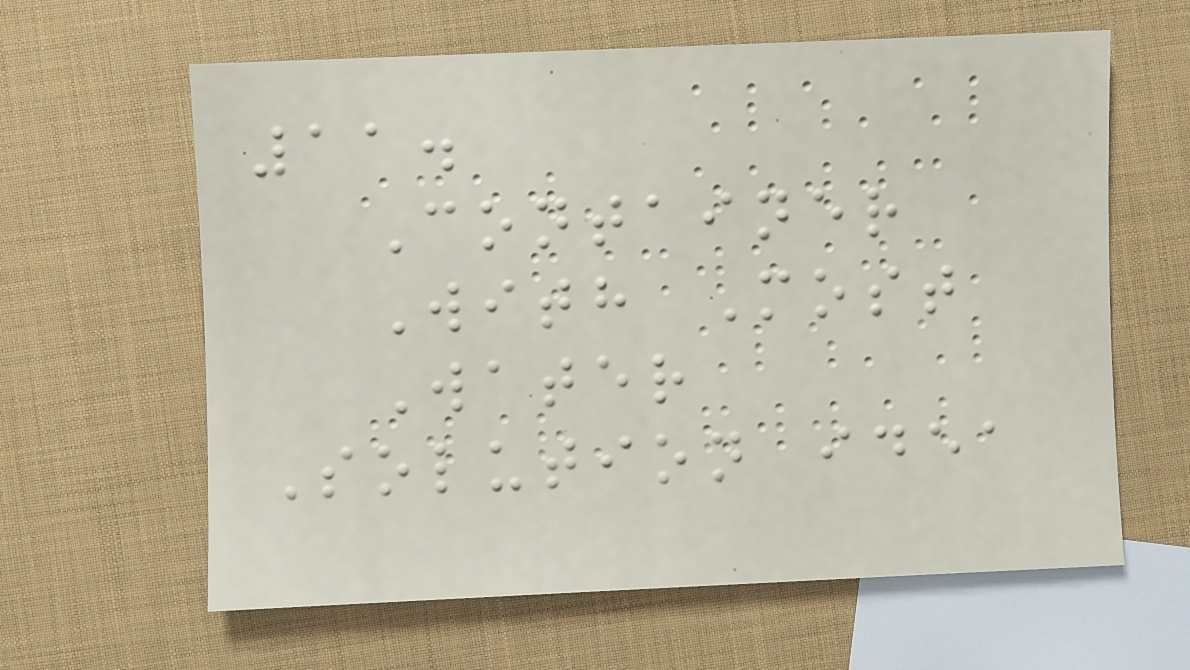11.
Container
With Most
Water
Solution idea
